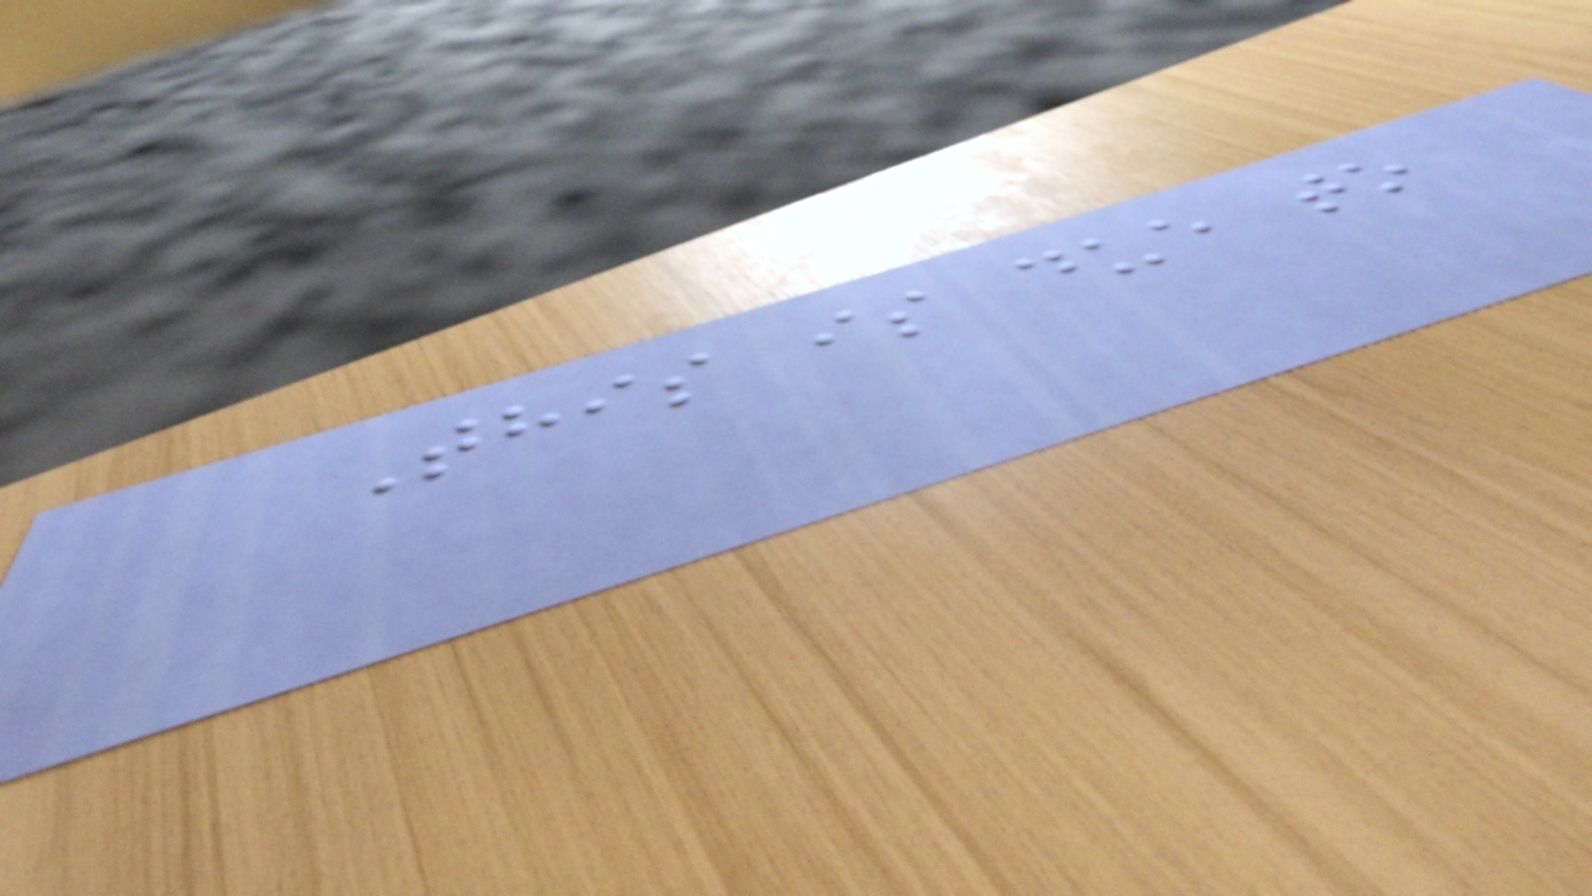This is due to
